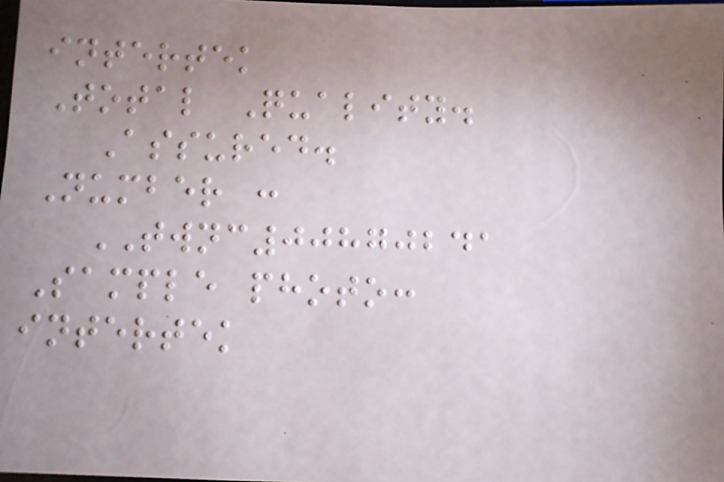intertek
Total Quality.
Assured.
Number :
TWNC00870241
Sample photo:
intertek
